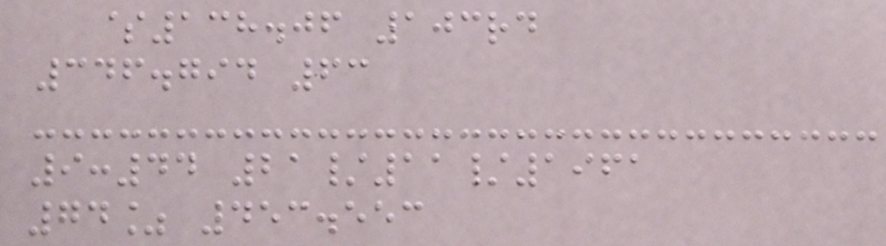$138.06 103rd
346.794 63
9:44 21/11/1961
74% 453.553
